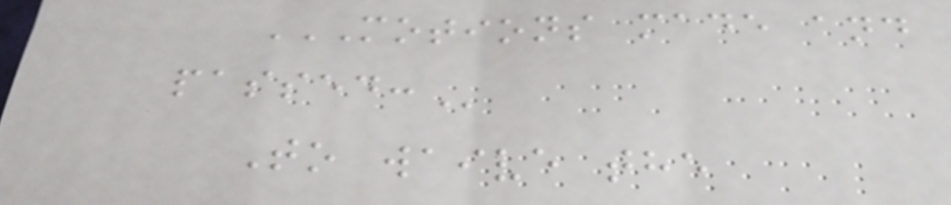MOTIONS MADE AND
PASSED:
To waive the
